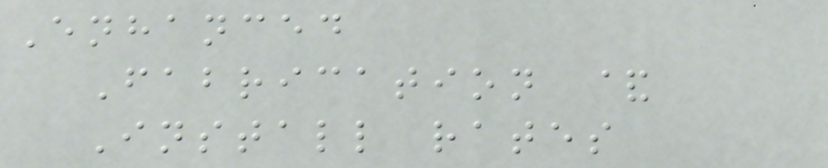Enhanced
Fabrication &
Install rates
